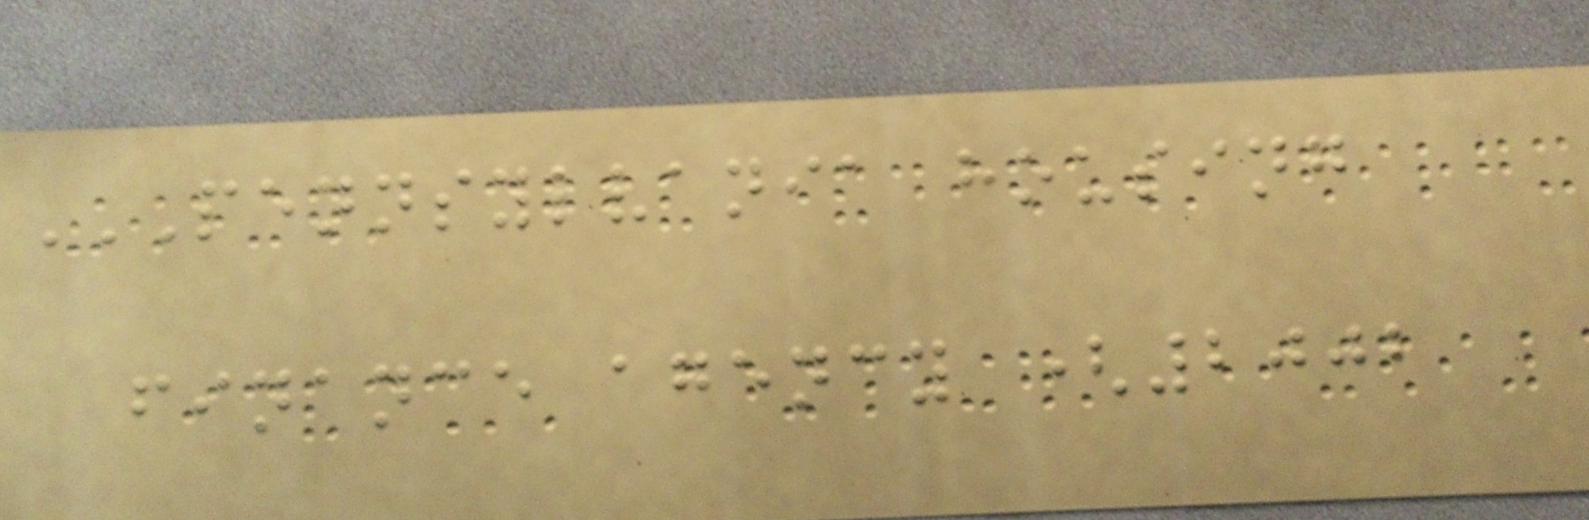PENNSYLVANIA HOUSING
FINANCE AGENCY (2002
